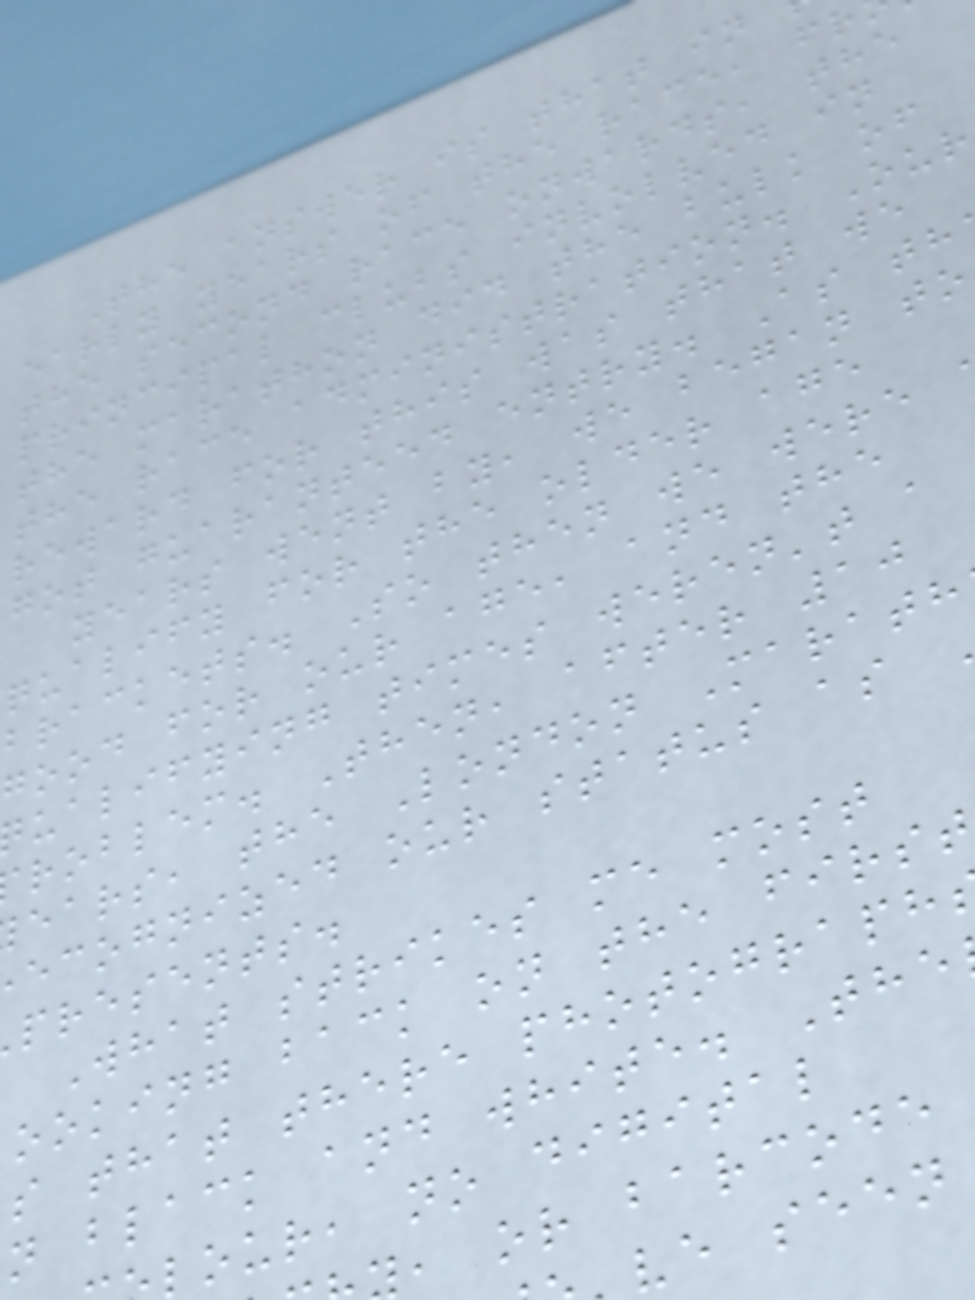The answer is that in
early years of the race, fr
the second race onwards, the
principal clubs involved in
the marathon did the bulk of
the race administration. Our
reward for this was that we
got guaranteed entry. As th
years went by, we began to
qualify for the older age
brackets. So then we were
good for our age, and the
ualifying times weren't a
roblem. Then, after 10
ears, the London Marath
ecognized our status as
presents.
What strikes me most
ooking back on the first
s that there photograph
n black and white. The
lour, no digital
, or barcode
ve seen
